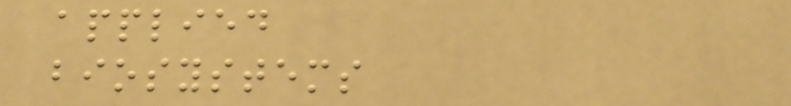applied
biosystems
